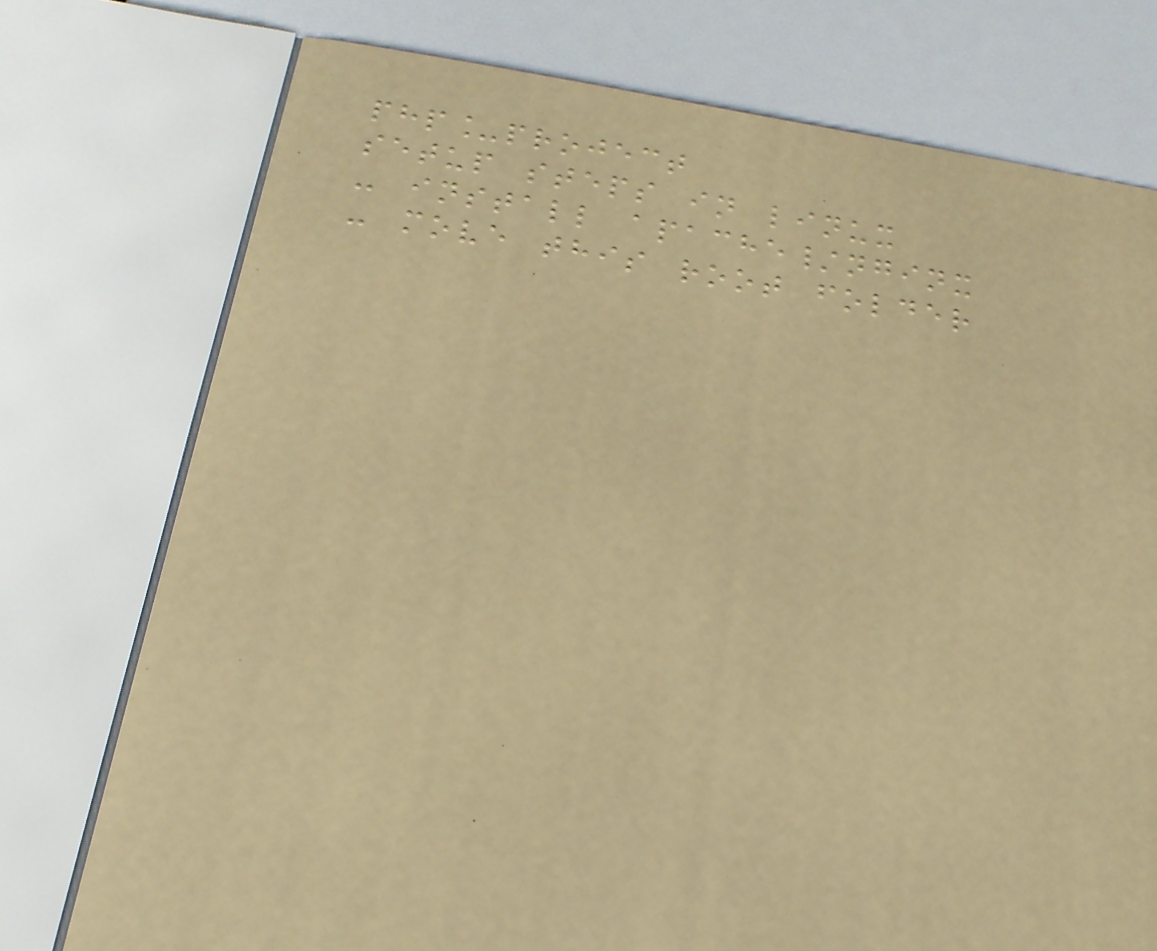php_project
setup steps in linux
- install apache/nginx
- move this root folder
